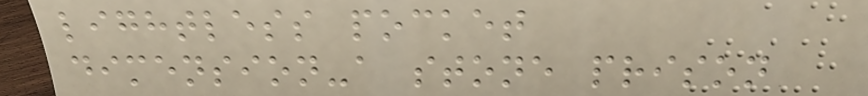lightless pocket
dimension-a stone prison
